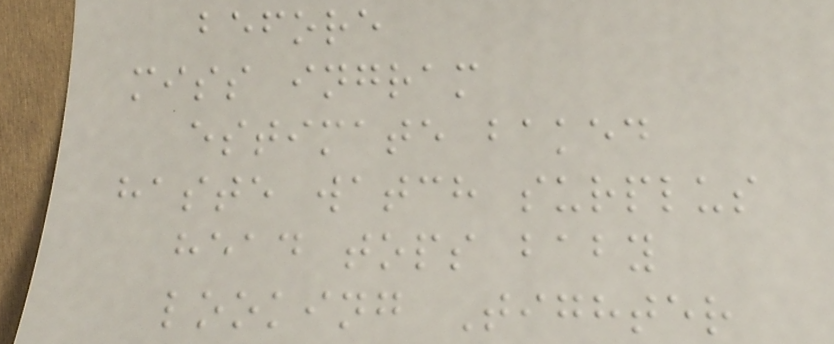before
miss ingram
estimate baked
haste watch surplus
head tops baby
looking Tighter
